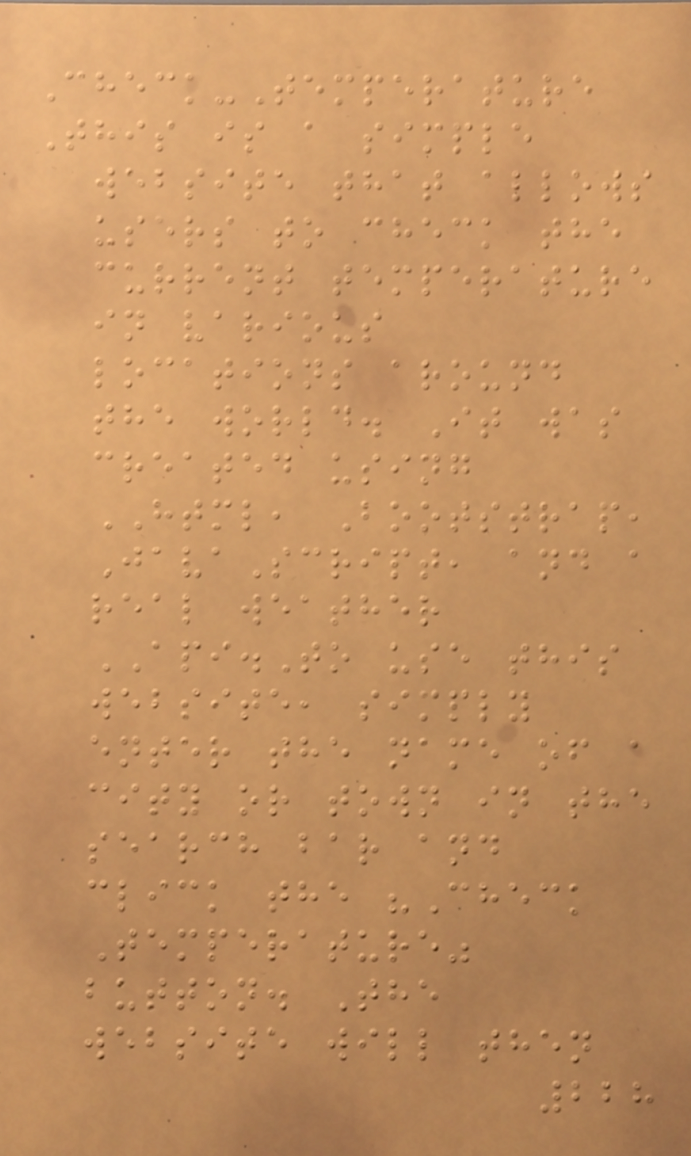Check-Temperature
This is a simple
website that allows
users to check the
current temperature
in various
locations around
the world. It was
created using
HTML, Bootstrap,
JavaScript, and a
real weather
API.To use this
website, simply
enter the name of a
city or town in the
search bar and
click the "Check
Temperature"
button. The
website will then
228
